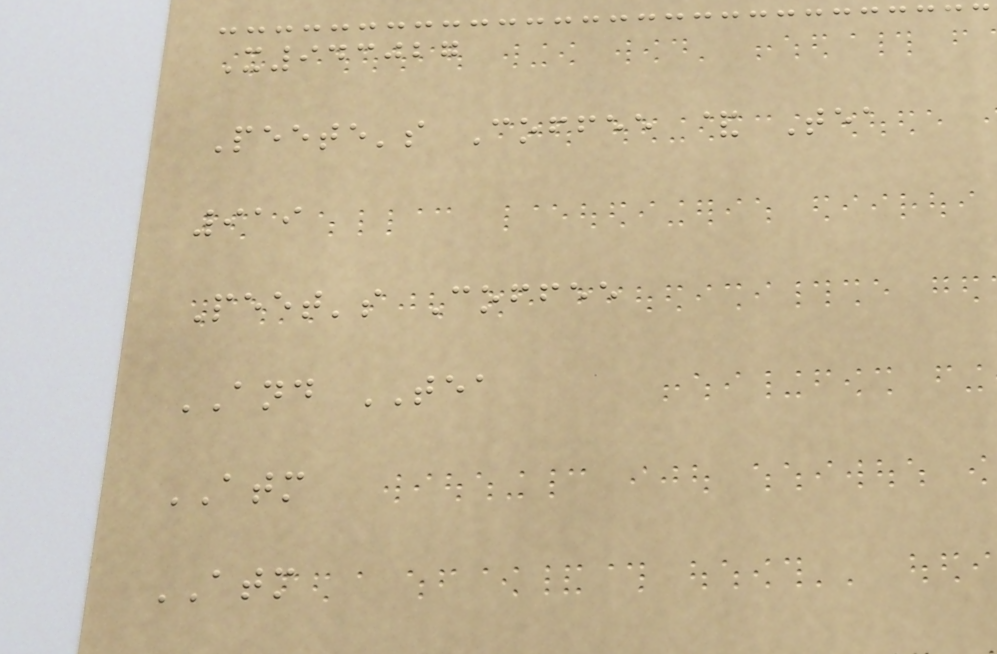X943027
Peete's Coffee & Tea
919
Peet's Coffee
AND TEA
ATM
ATM
